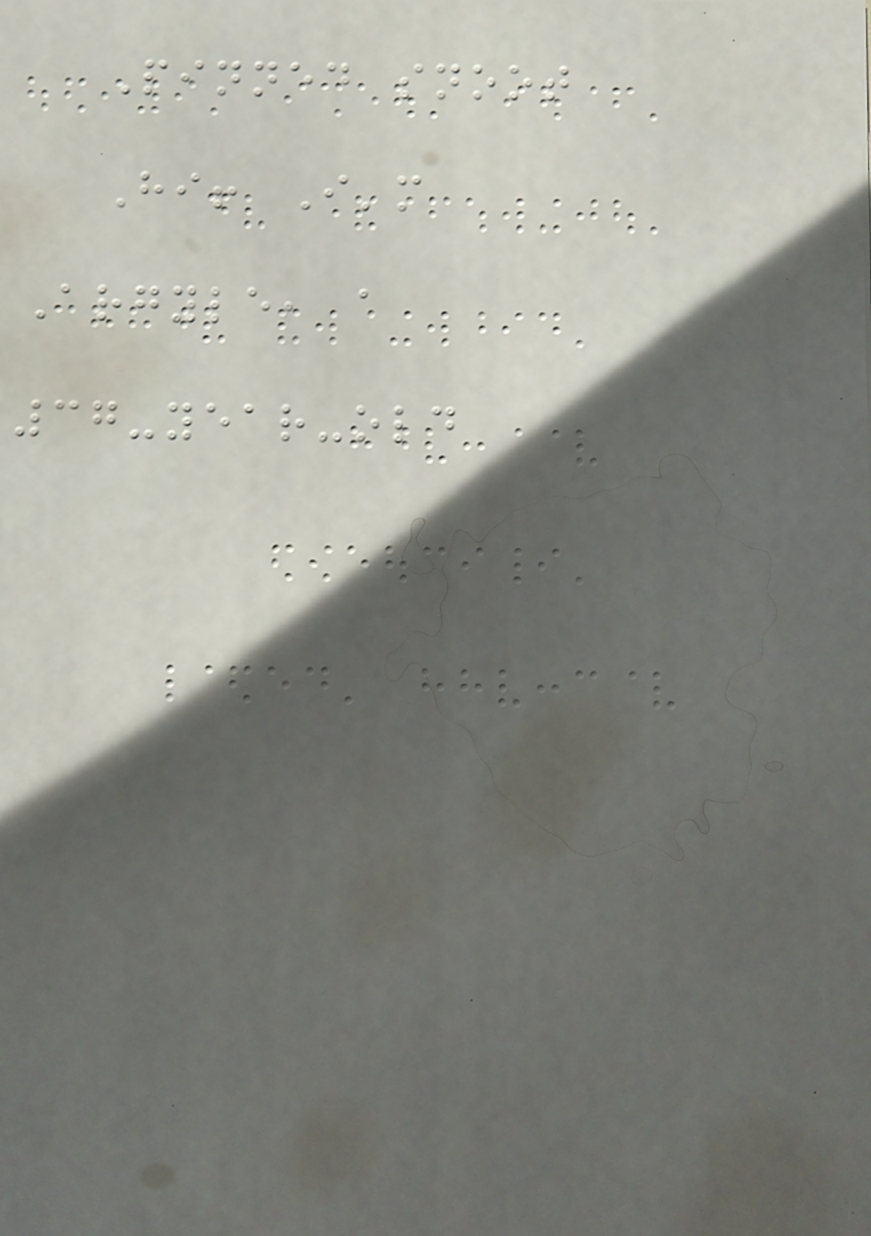Pinned snoot
Hi! I'm
Argyle, a
37-year-old
